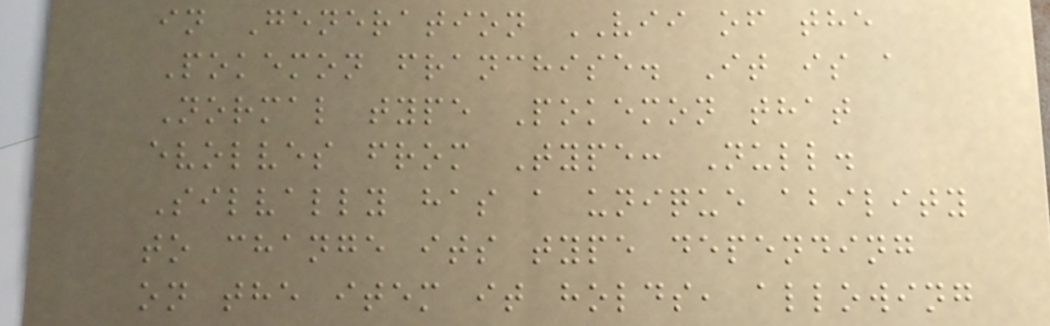in Generation VII of the
Pokemon franchise. It is a
Normal type Pokemon that
evolves from Type: Null.
Silvally has a unique ability
to change its type depending
on the item it holds, allowing
